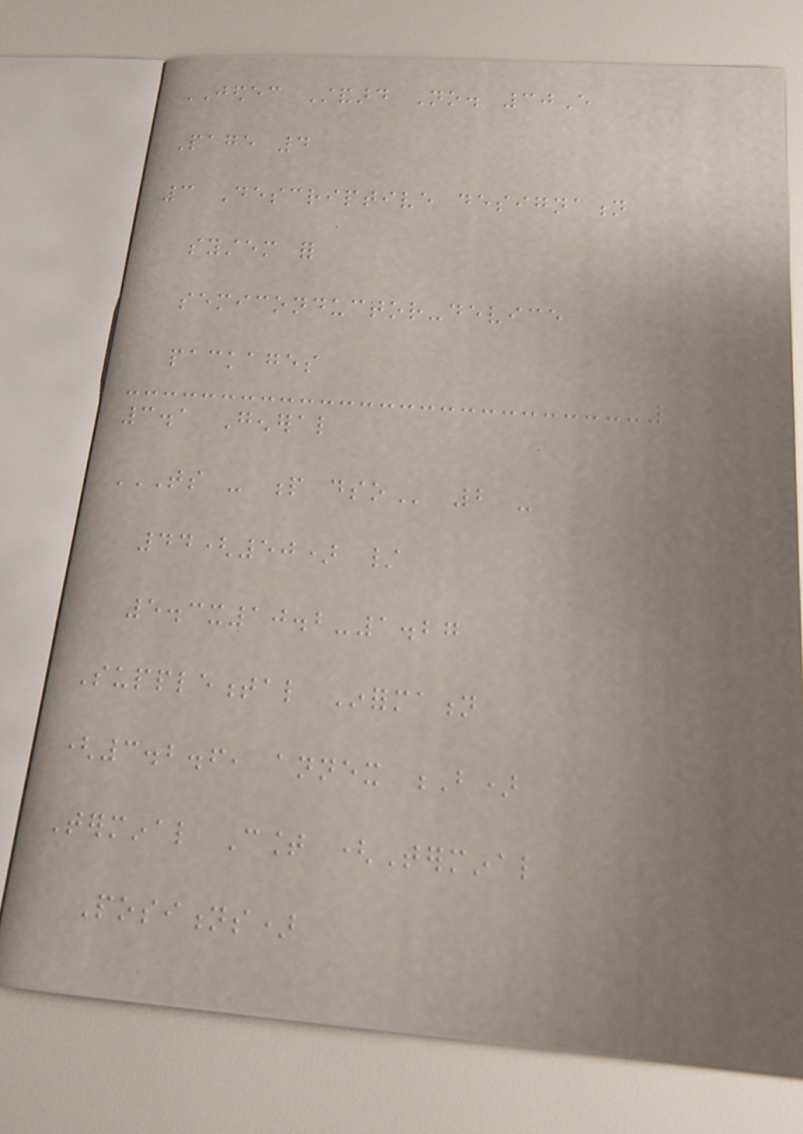JEDEC Standard No. 30E
Page 4
3 Descriptive designation
system for
semiconductor-device
packages
3.1 General
TS - P DSO 2 -
44(50) /
5.3x10.2-1.27
Supplemental Information
(3.2.6, annex B)
Terminal Count (Terminal
Positions)
